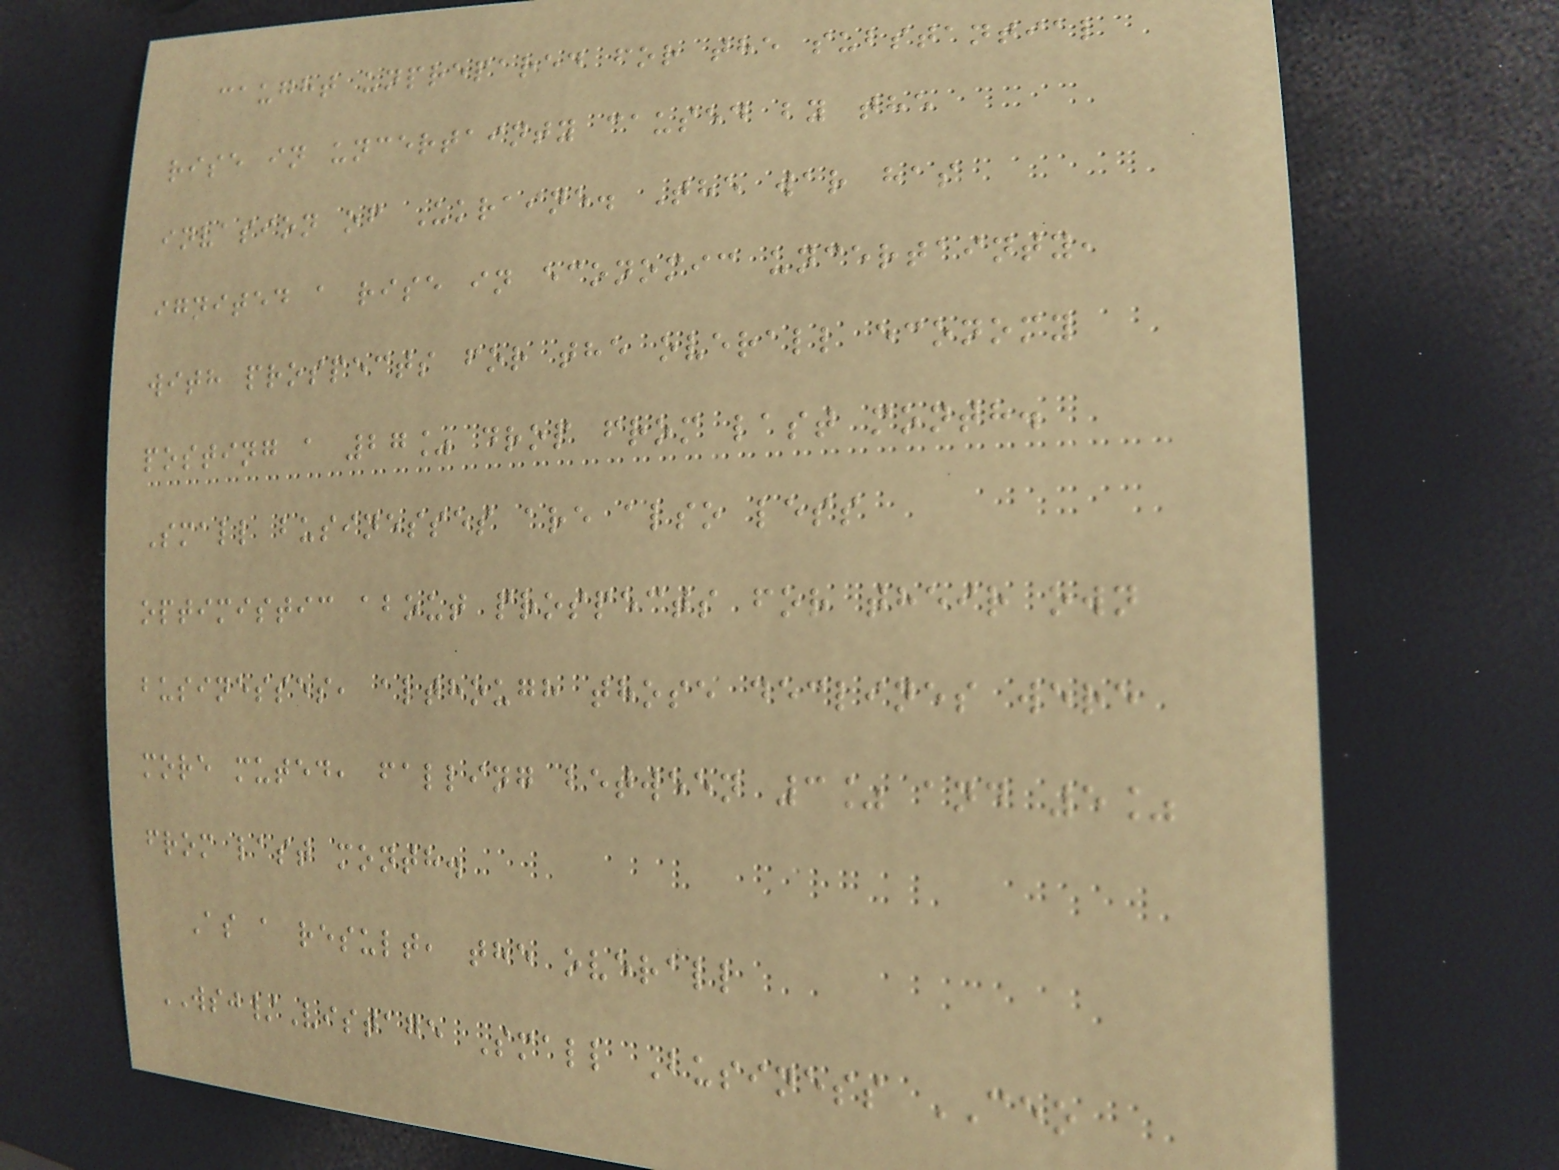caught unprepared for the substantial
rise in uncertainty caused by the
invasion of Ukraine. The war has
ignited a rise in economic uncertainty,
with prospects for the overall economy
posting a 27% drop from last month.
Small businesses are also less
optimistic about prospects for their own
businesses, although those declines were
more muted, falling between 3% and 5%
from last month.
As a result, the overall
WSJ/Vistage Small Business CEO
